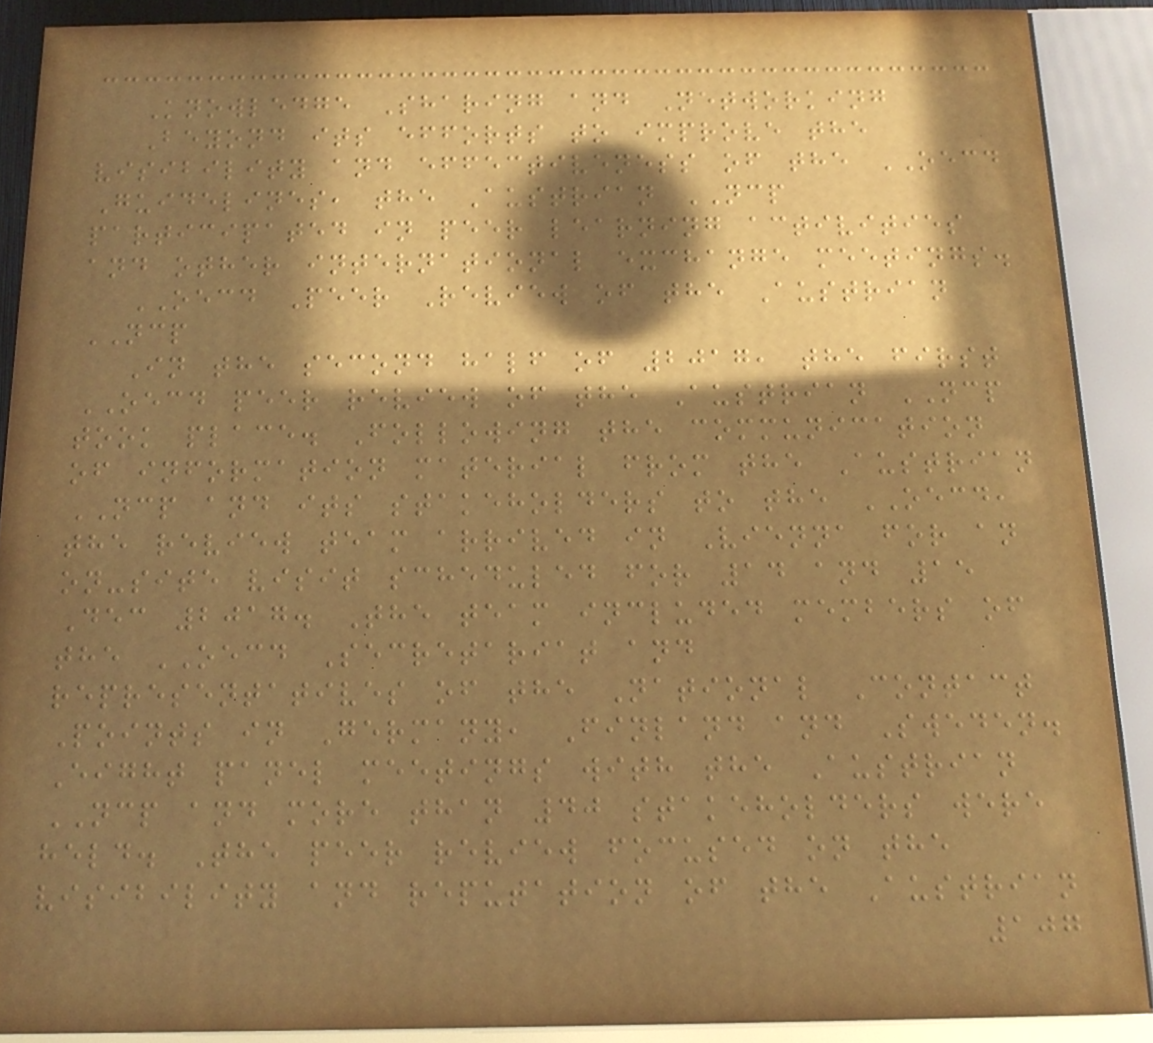Knowledge Sharing and Networking
Beyond its efforts to improve the
visibility and effectiveness of the OECD
Guidelines, the Austrian NCP
participated in peer learning activities
and other international exchange meetings.
OECD Peer Review of the Austrian
NCP
In the second half of 2017, the first
OECD peer review of the Austrian NCP
took place. Following the communication
of information material from the Austrian
NCP and its stakeholders to the OECD,
the review team arrived in Vienna for an
on-site visit scheduled for 14 and 15
Dec 2017. The team included members of
the OECD Secretariat and
representatives of the National Contact
Points in Germany, Finland and Sweden.
Eight panel meetings with the Austrian
NCP and more than 40 stakeholders were
held. The peer review focused on the
visibility and reputation of the Austrian
107
